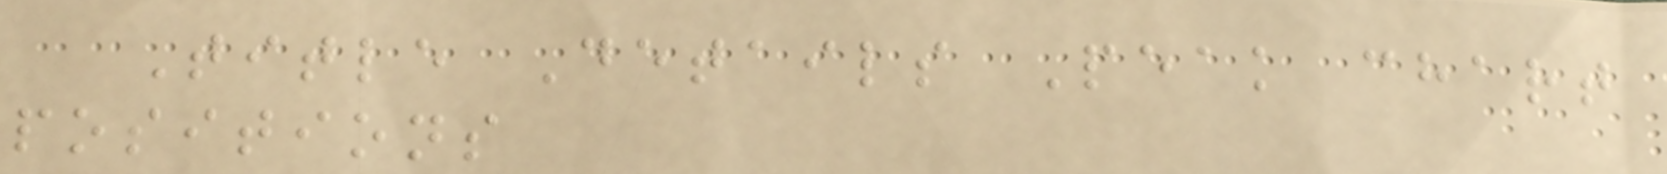Title Details Peak chart
positions
